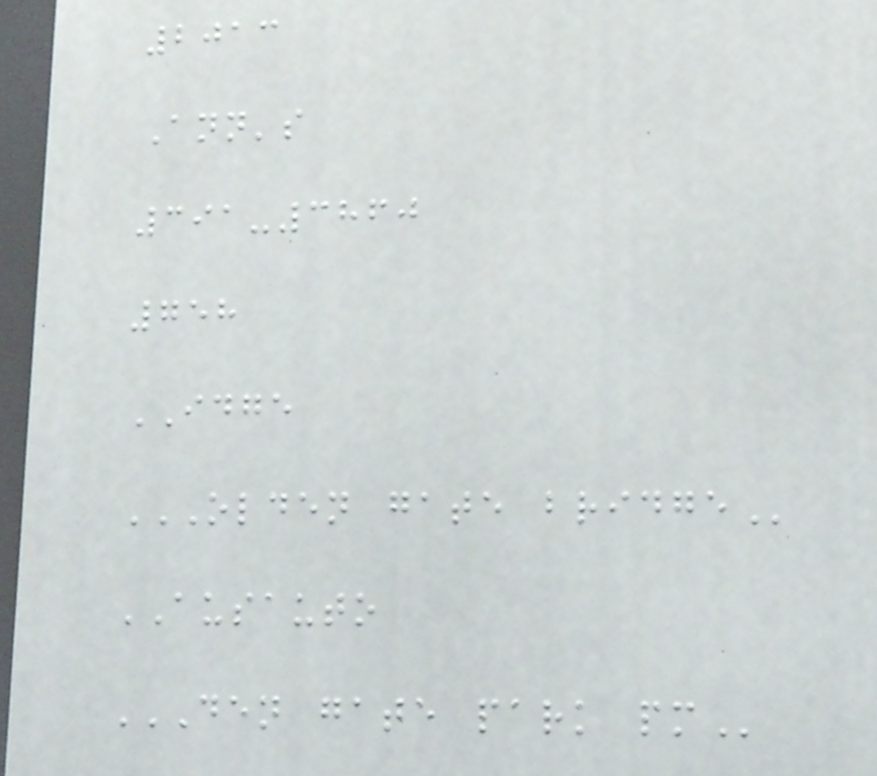2013
Ann's
391-3860
758
IDGE
OLDEN GATE BRIDGE
AUSAUTO
DEN GATE PARK PM
